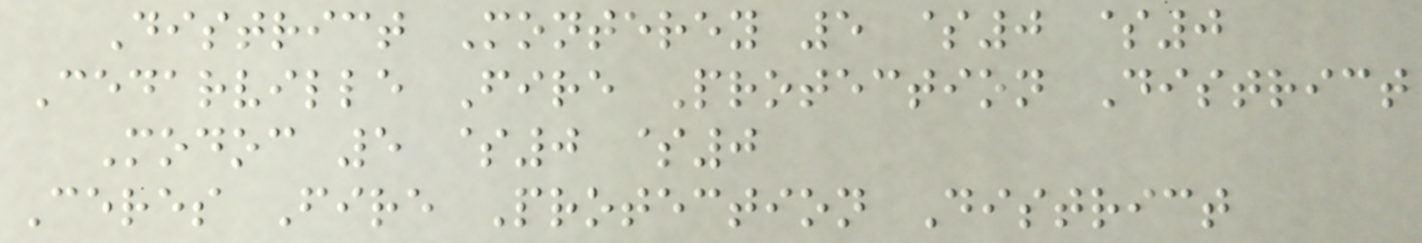District Monterey 5 $0 $0
Cedarville Fire Protection District
Modoc 5 $0 $0
Ceres Fire Protection District
